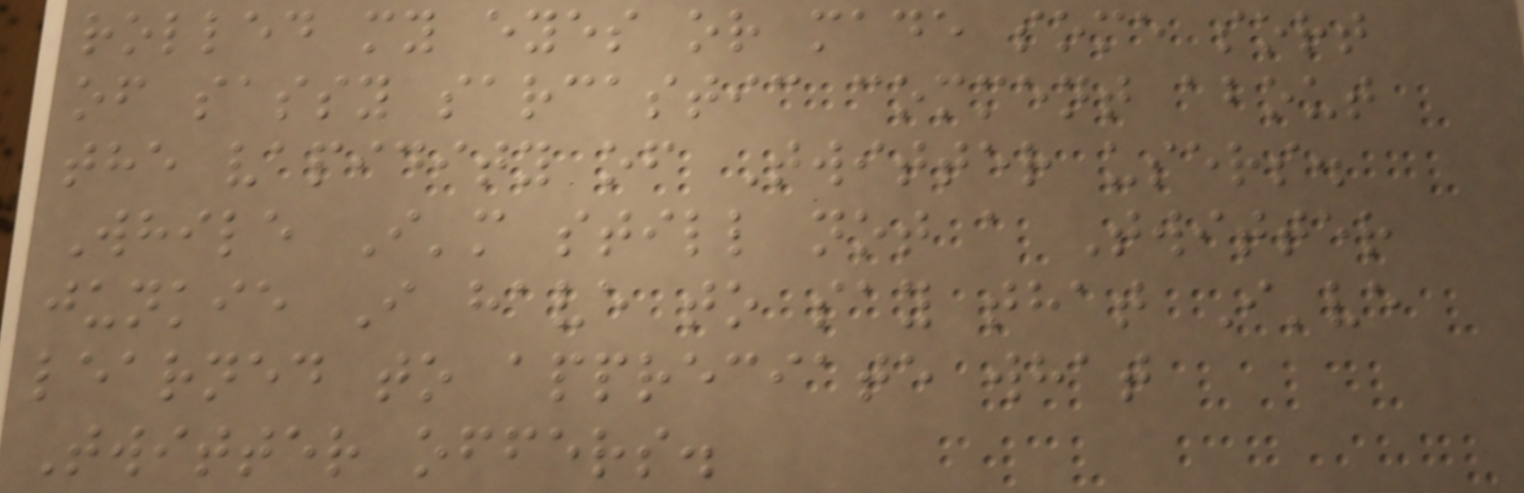rolled my eyes or made some sort
of sassy sarcastic comment about
the vapidity of Twitter users.
While I'm still not a Twitter
junkie I have to say that I've
learned to appreciate what
Twitter offers.
